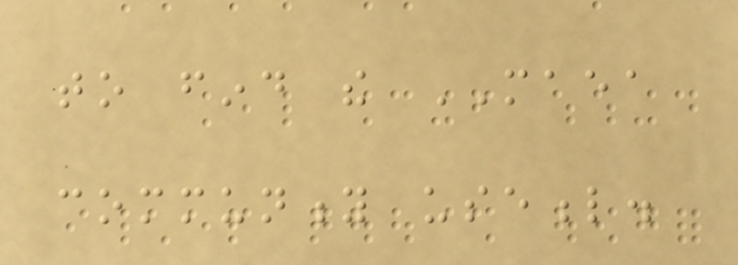to find the MAEA
community useful.
